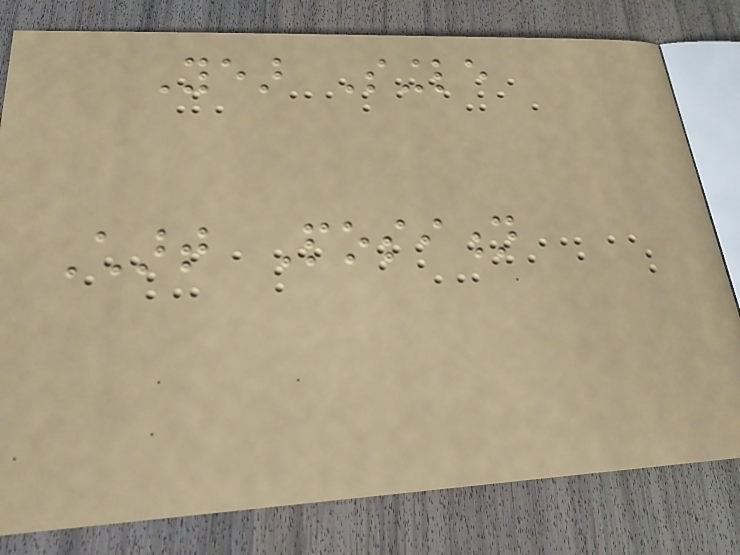Year Single
Chart Position
